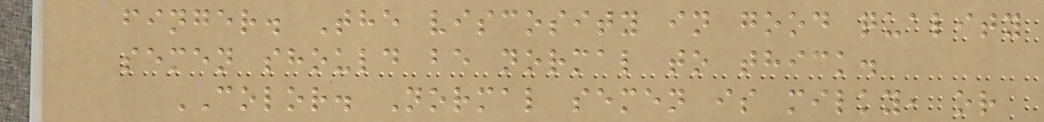finger. The viscosity in good quality
semen should be normal to thick.
COLOR. Normal semen is milky, or
